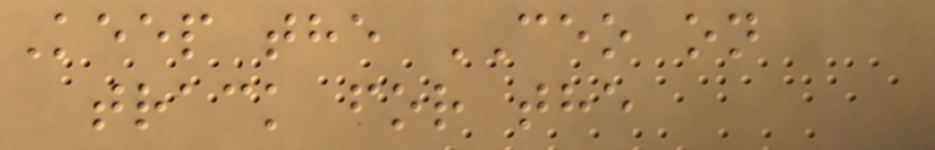Keep the CEO on
track for the
